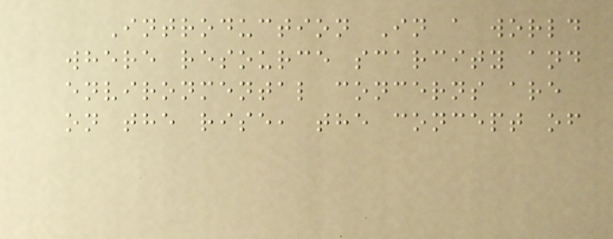Introduction In a world
where resource scarcity and
environmental concerns are
on the rise, the concept of
